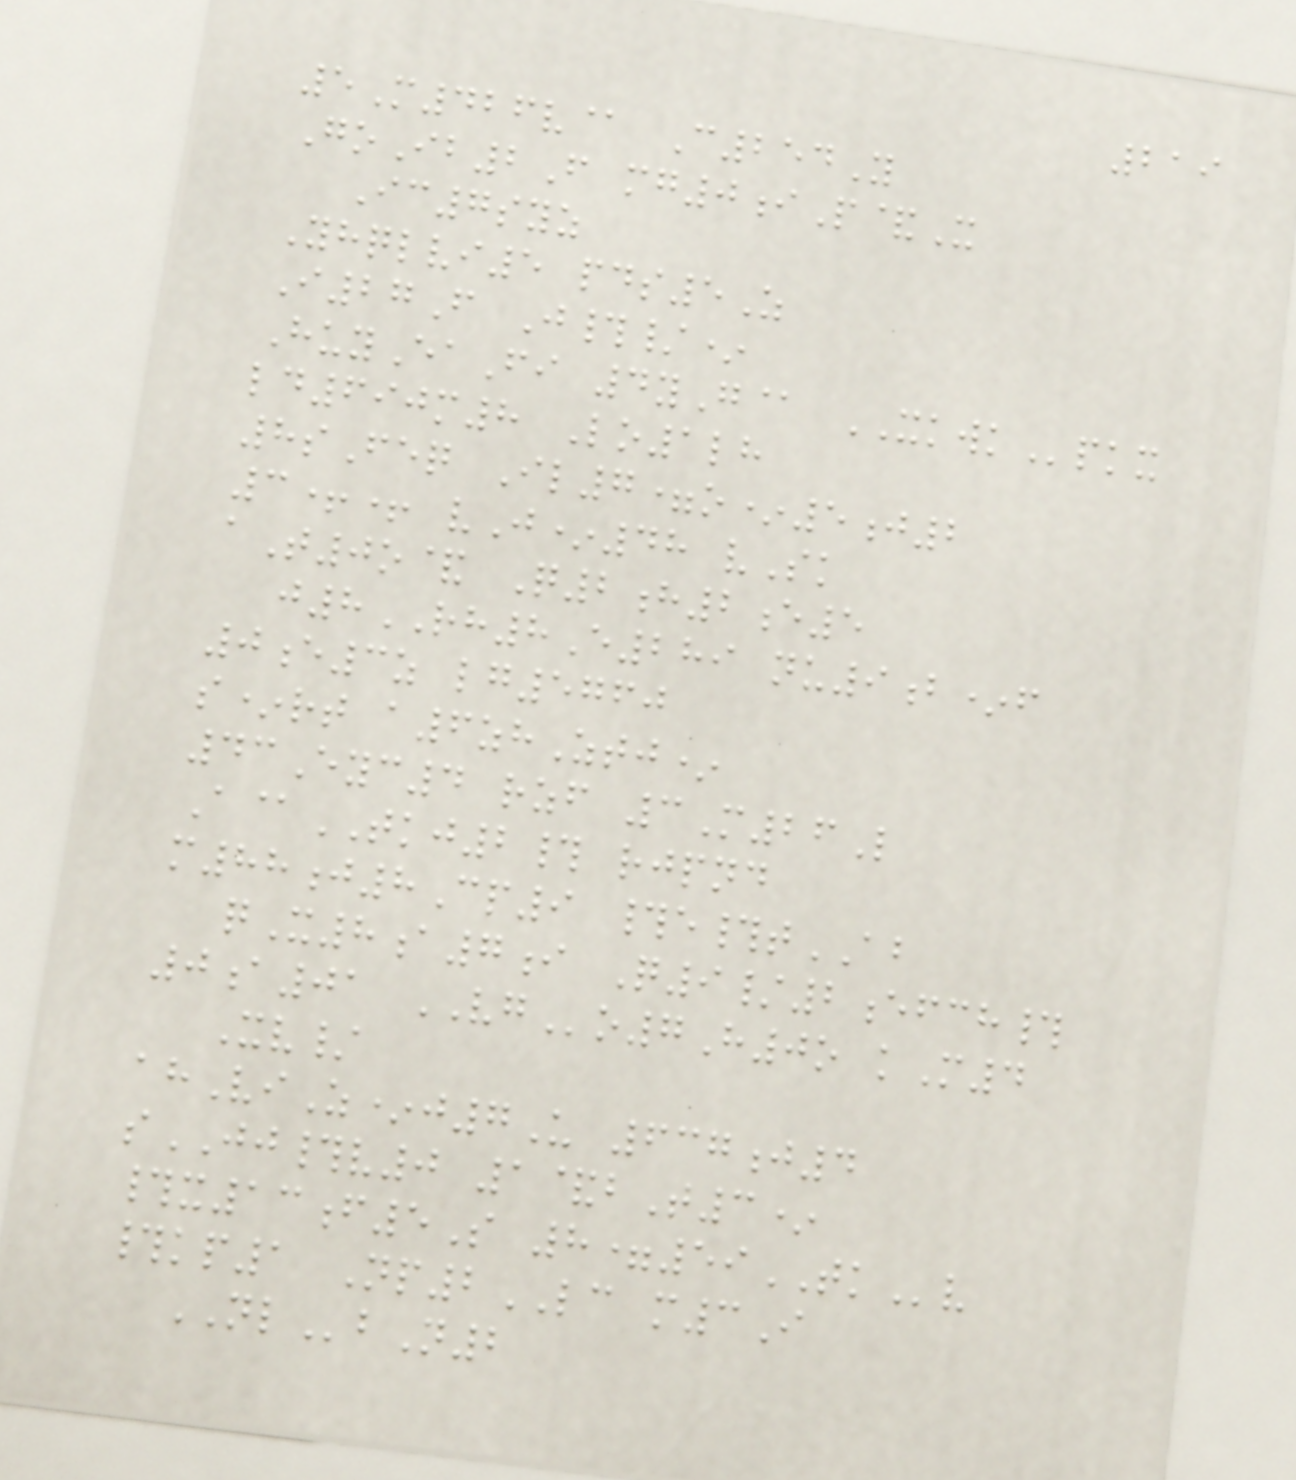219
5M426v@ C254Y
GoIb2F mg0iP&X
Ic7syz
Yhqlvi5 pds5Z
I27F J#/*
HuyEaFi 4yG@ XKWKpkx
ld690m8 Lo1lh
8sFeq Il7=o*5j2
3++ vJ*48 vSk
aT0o& Q2h2e5
j8RH8E289 nu9b*f
0e3z lg5760
s*rt a6zhZtj*
43Eyc4 rzf 3M26L
A@TKJ2# rjpnd
m88j8Cp9 #e#tAB
qX8a7i Q9/2efch#
0a01 VGo7H0o kM4
Xv/
ahViZ*j7U 637j4
sJJ#v0 1&bT3*
#x13f5S 8=59TKv
#kp1 Np2LC m3I
NLbN2
